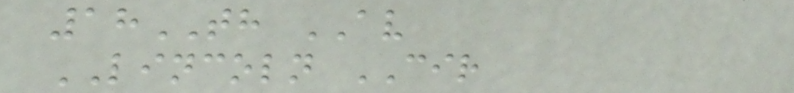18TH AV
LINCOLN CIR
